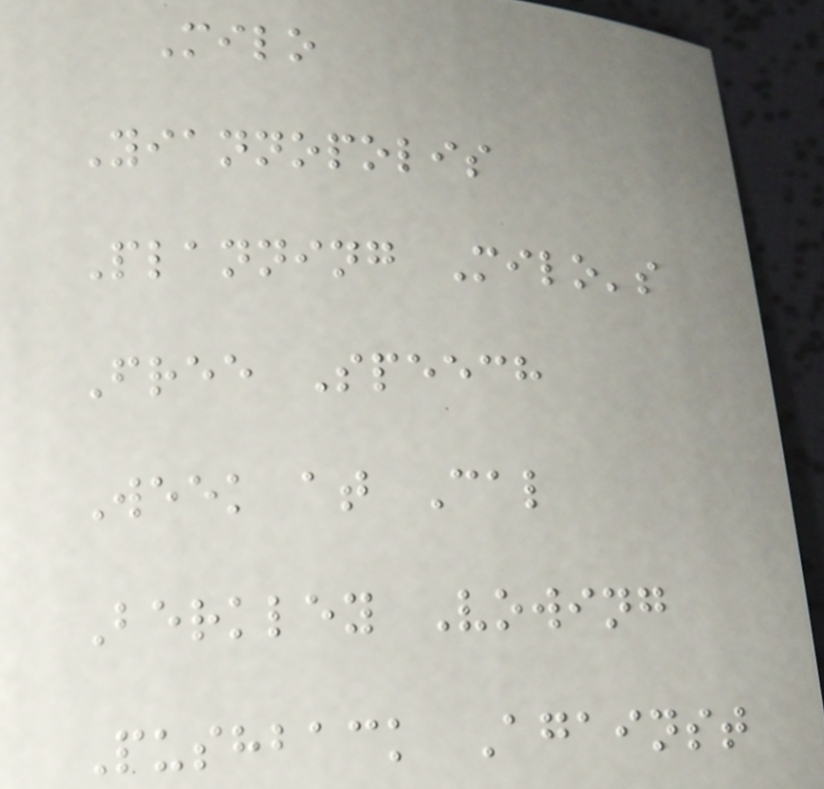Milo
Yiannopolis
Planning Milo's
Free Speech
Week at Cal
Berkley Vowing
Pushback Against
